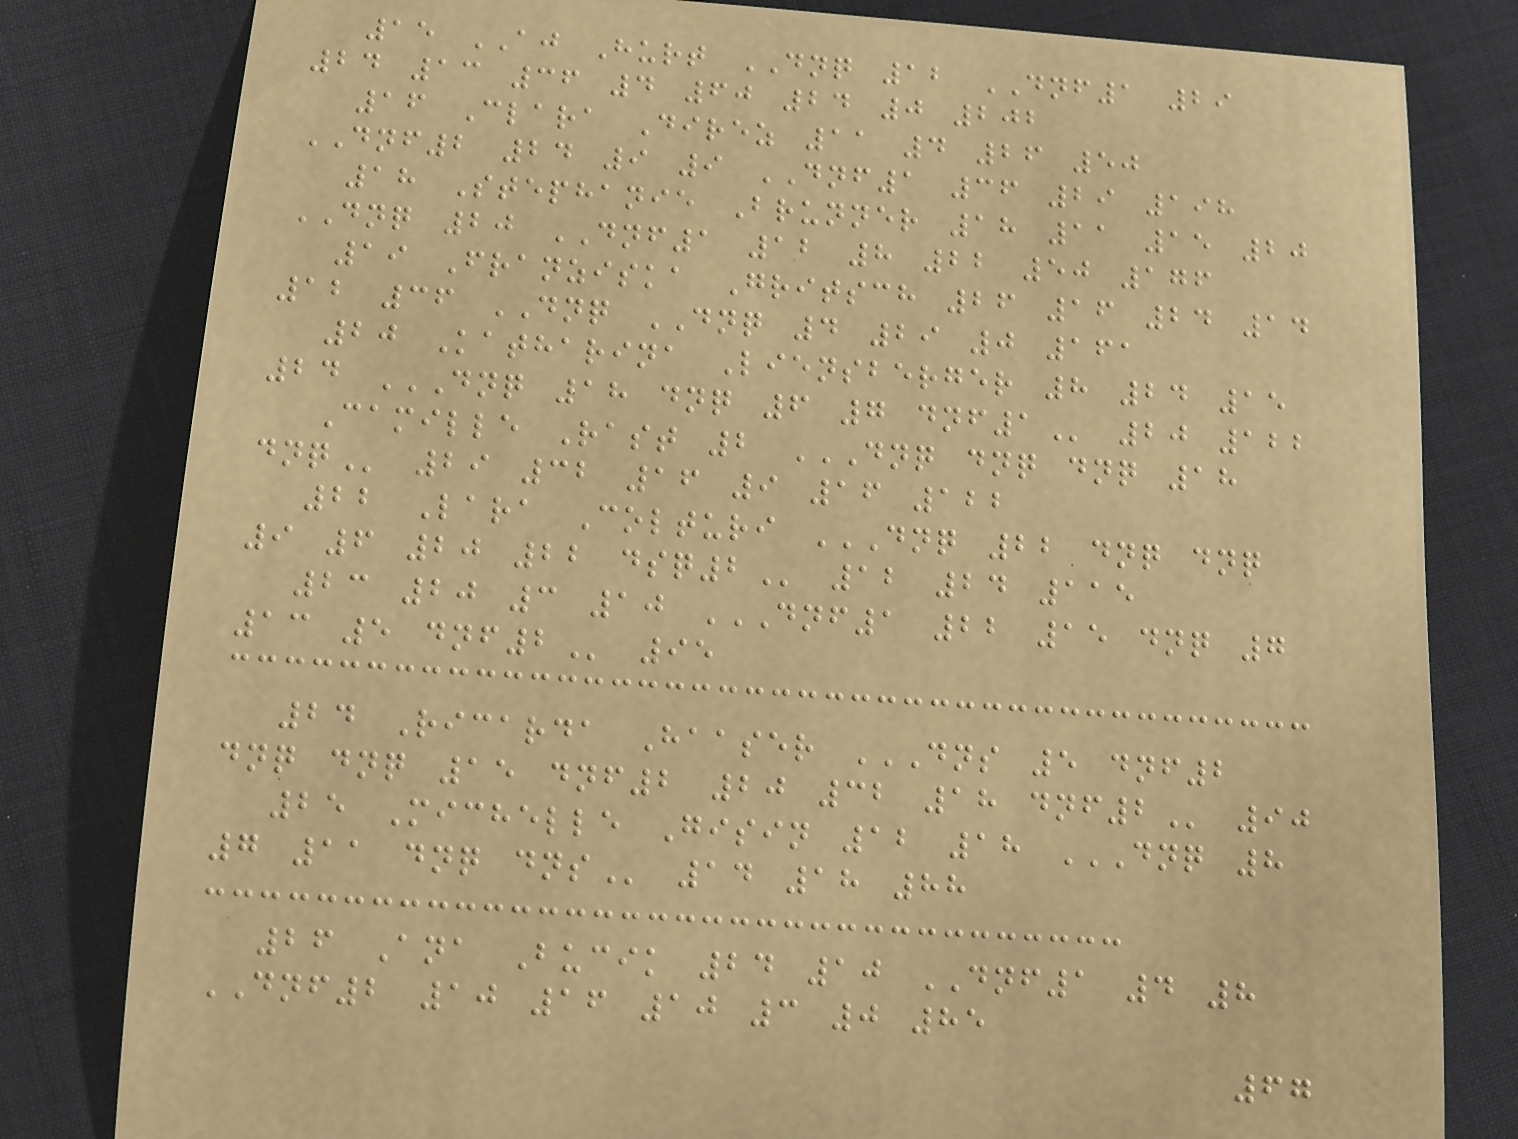15 AJ Hurt DNQ 12 DNF1 29
24 13 36 4 60 24 0 202
16 Clara Direz 11 4 26 50
DNF2 24 9 9 DNF1 36 29 198
18 Stephanie Brunner 18 11 15 20
DNQ 20 DNF1 12 8 22 50 176
19 Franziska Gritsch 26 16 24 14
12 36 DNQ DNQ 4 29 0 161
20 Katharina Liensberger 8 24 15
24 DNQ 18 DNQ 6 7 DNF1 20 122
Camille Rast 2 DNQ DNQ DNQ 18
DNQ 29 32 16 9 16 122
22 Lara Colturi DNQ 22 DNQ DNQ
9 6 20 22 DSQ2 12 24 115
23 20 3 10 DNF1 22 15 DNQ 7
13 5 DNF2 95
24 Ricarda Haaser DNS 5 DNF2
DNQ DNQ 15 DNF2 20 32 18 DNF2 90
25 Michelle Gisin 12 18 DNQ 8
7 11 DNQ DNS 14 18 88
26 Ana Bucik 24 10 DNF1 4 8
DNF2 10 16 10 3 0 85
67
